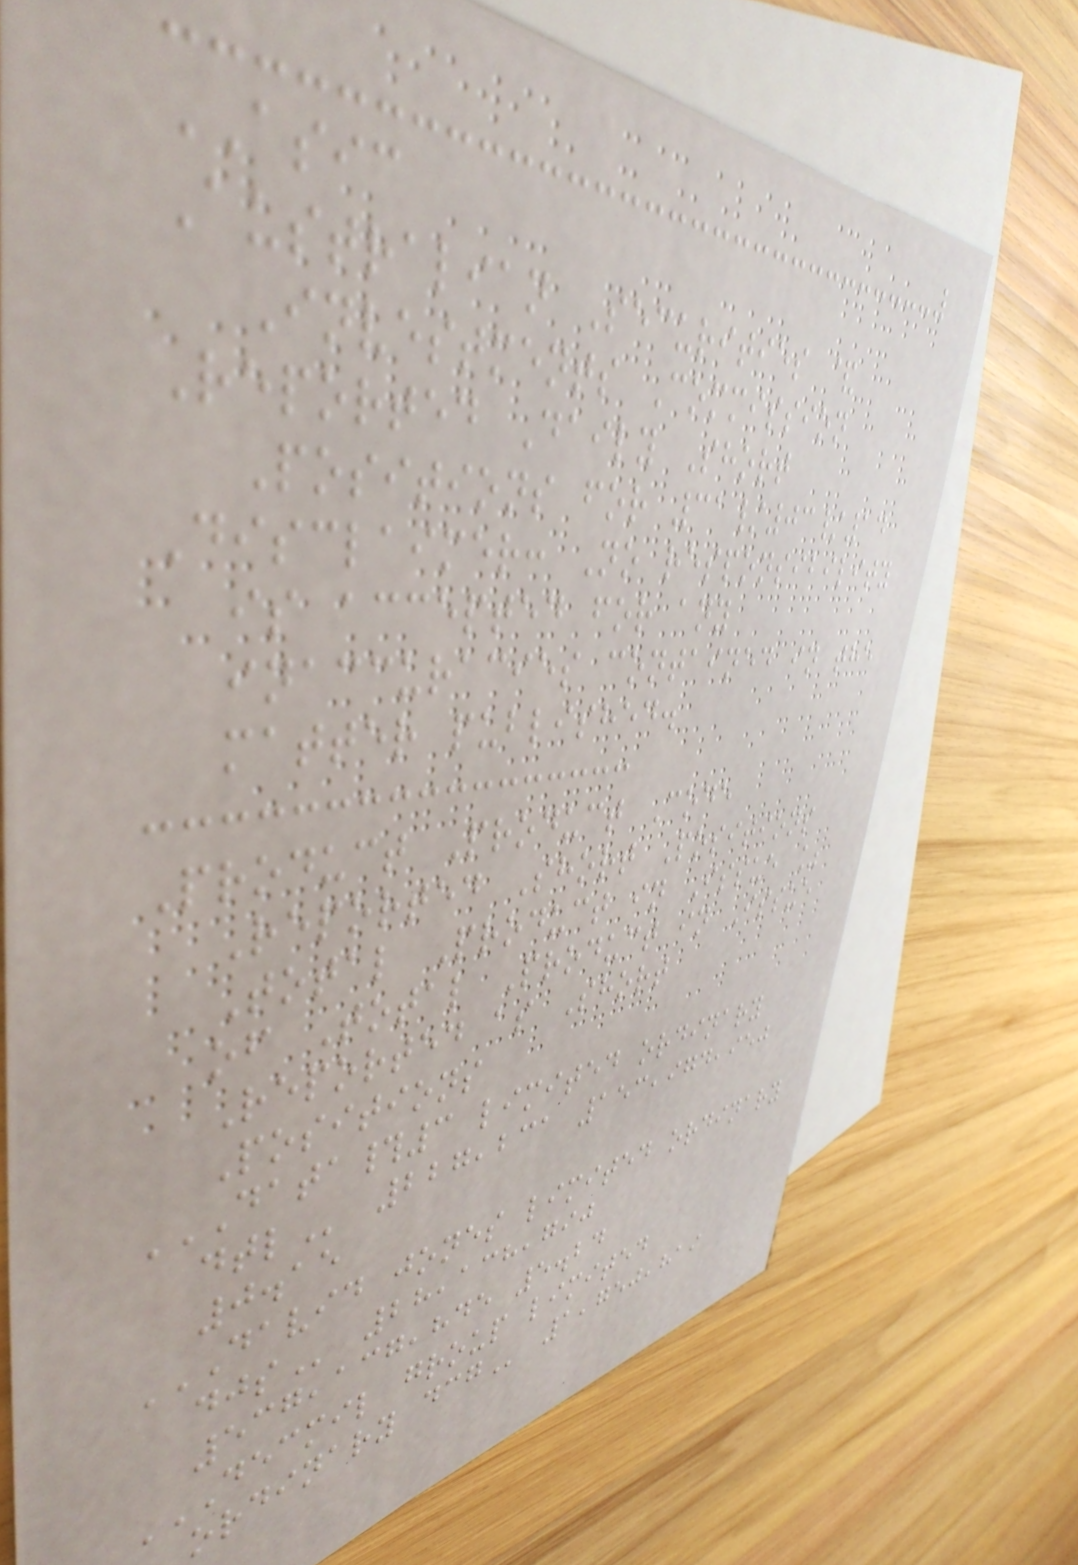ASIC
Australian Securities &
Investments Commission
Reported Daily Short
Positions for 31/03/14
Disclaimer: No responsibility
is accepted for any
inaccuracies contained in the
matter published.
Product Product Code
Reported Short Positions
Total Product in Issue %
of Total Product in Issue
Reported as Short
Positions
DATA#3 LIMITED ORDINARY
DTL 227,231 153,974,950
0.15
DAVID JONES LIMITED ORDINARY
DJS 28,138,790
537,137,845 5.24
DECMIL GROUP LIMITED
ORDINARY DCG 1,750,819
